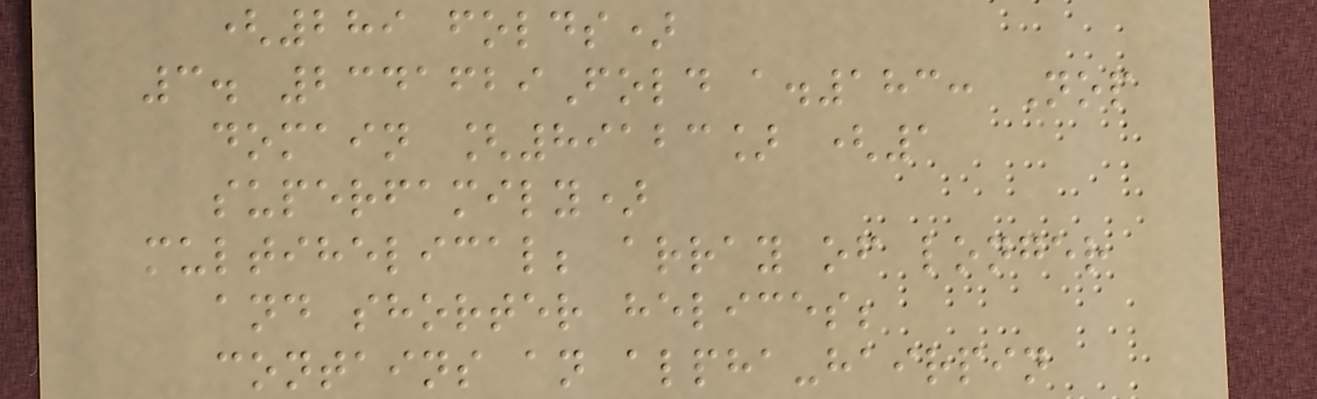(289 folds)
3. 2341629Fold a.183: Nop
domain [89123] (1
superfamily)
multihelical; array of longer
and shorter helices;
contains an alpha-hairpin
